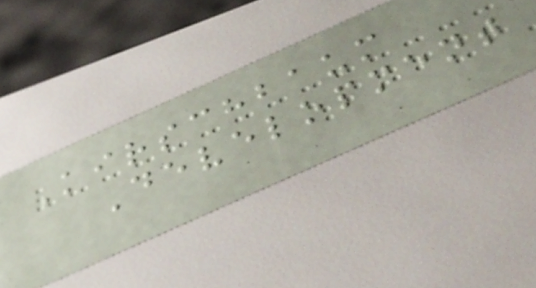Kirschbaum
Development
